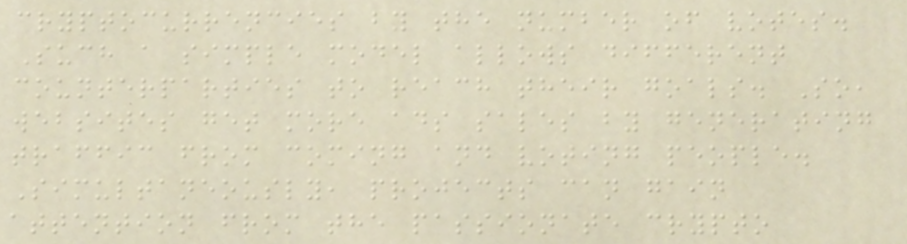cryptocurrencies by the number of votes.
Such a simple model allows different
counterparties to reach their goals. So,
websites get more ads sales by generating
traffic from coming and voting people.
Simultaneously, projects can gain
attention from the passionate crypto
